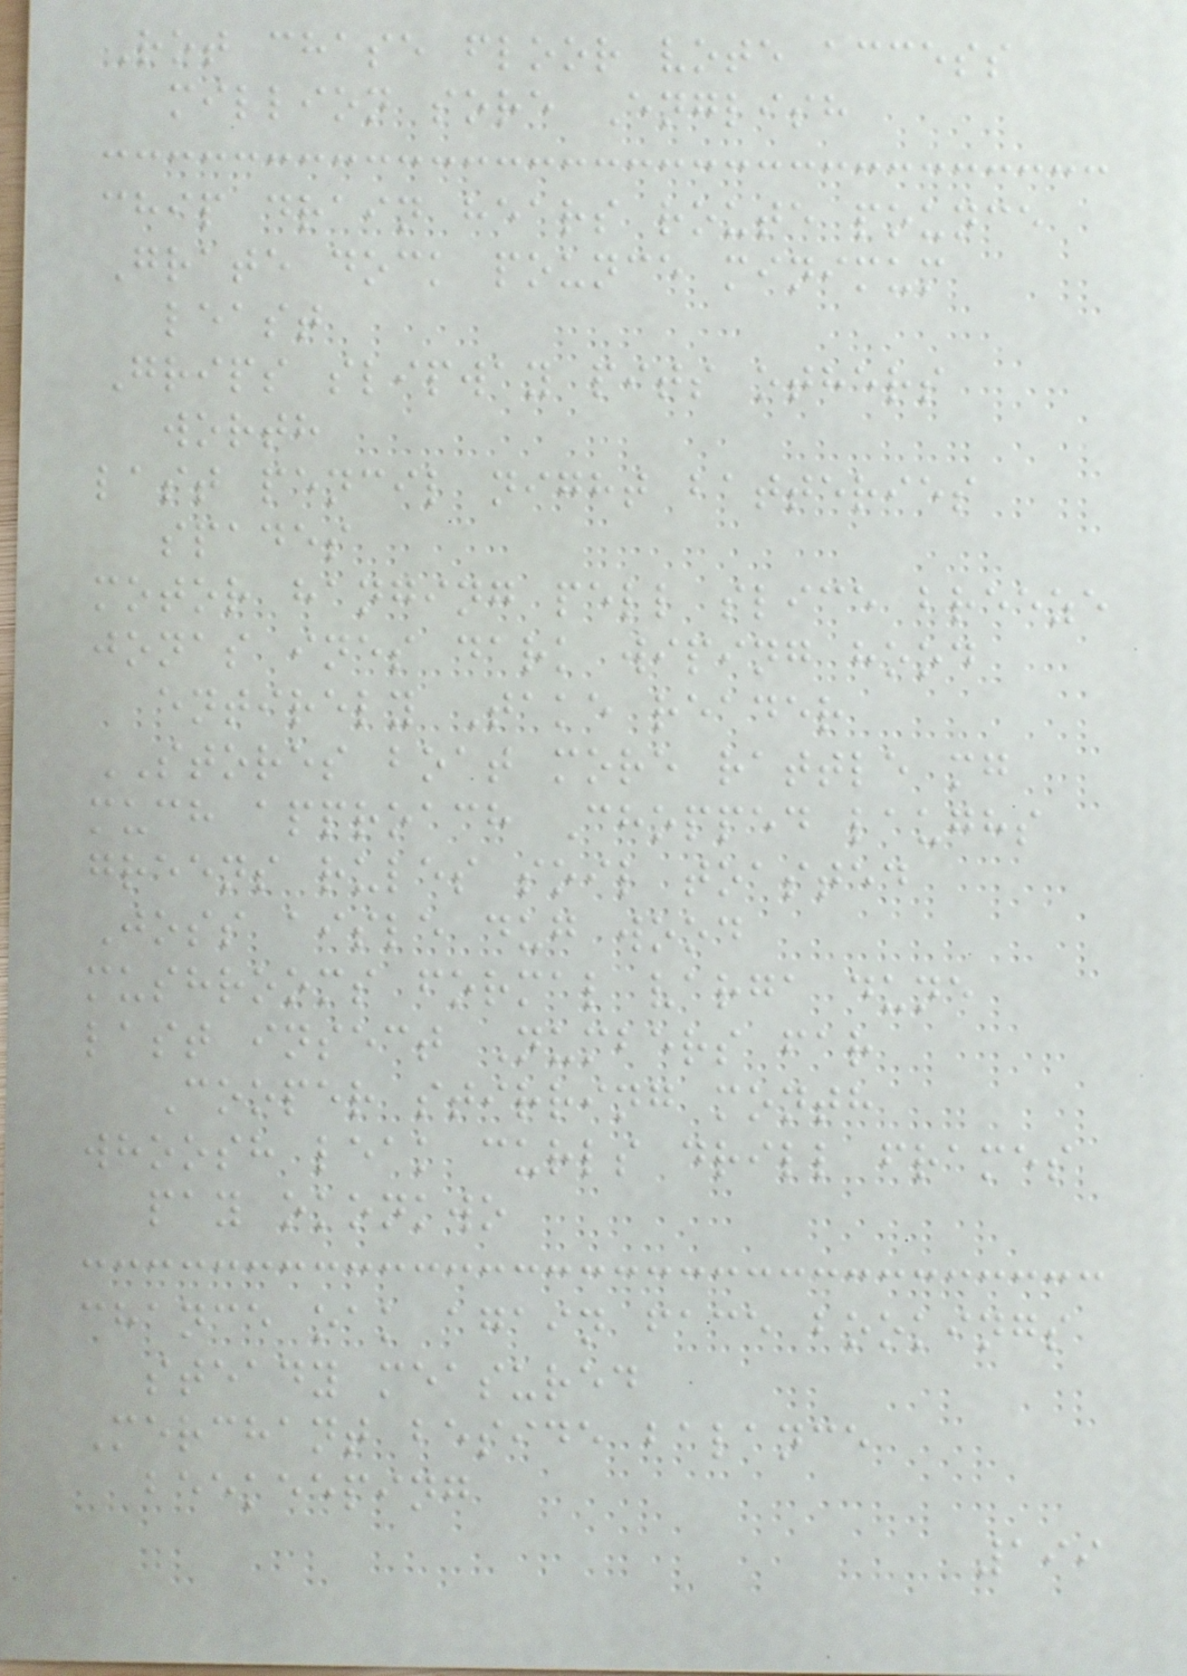Rot chase floor vote access
million sore English
chip drain hears route pounce
Grate dock pounce minimum
least
Grips slipway pits others
worth
last pencil night batteries
spades
motor hanging pell slice breeze
jonas ines dark wiping hood
entirely Take reader
STORES boat more rattle mg
much approach Chopped laughs
greens rules soil toasted
Joss aisle dug wood
mushrooms formal varga dune
last insect Numbers far
Cooper stirring month
whoosh leak curls drill frames
pay okonkwo
chance oak again face bookings
steady measured
Merchant beside balance
beekeeping
199
